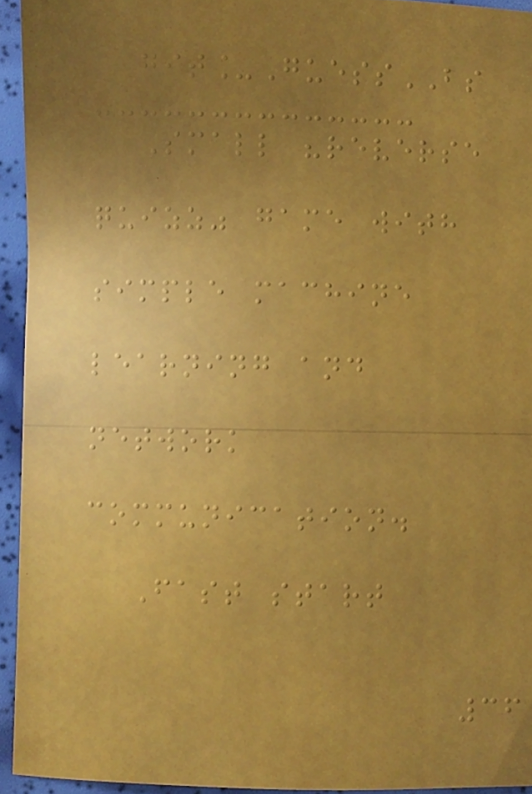git_GuessBS
Small "reverse
quizz" game with
simple machine
learning and
network
communication.
Fast start
36
